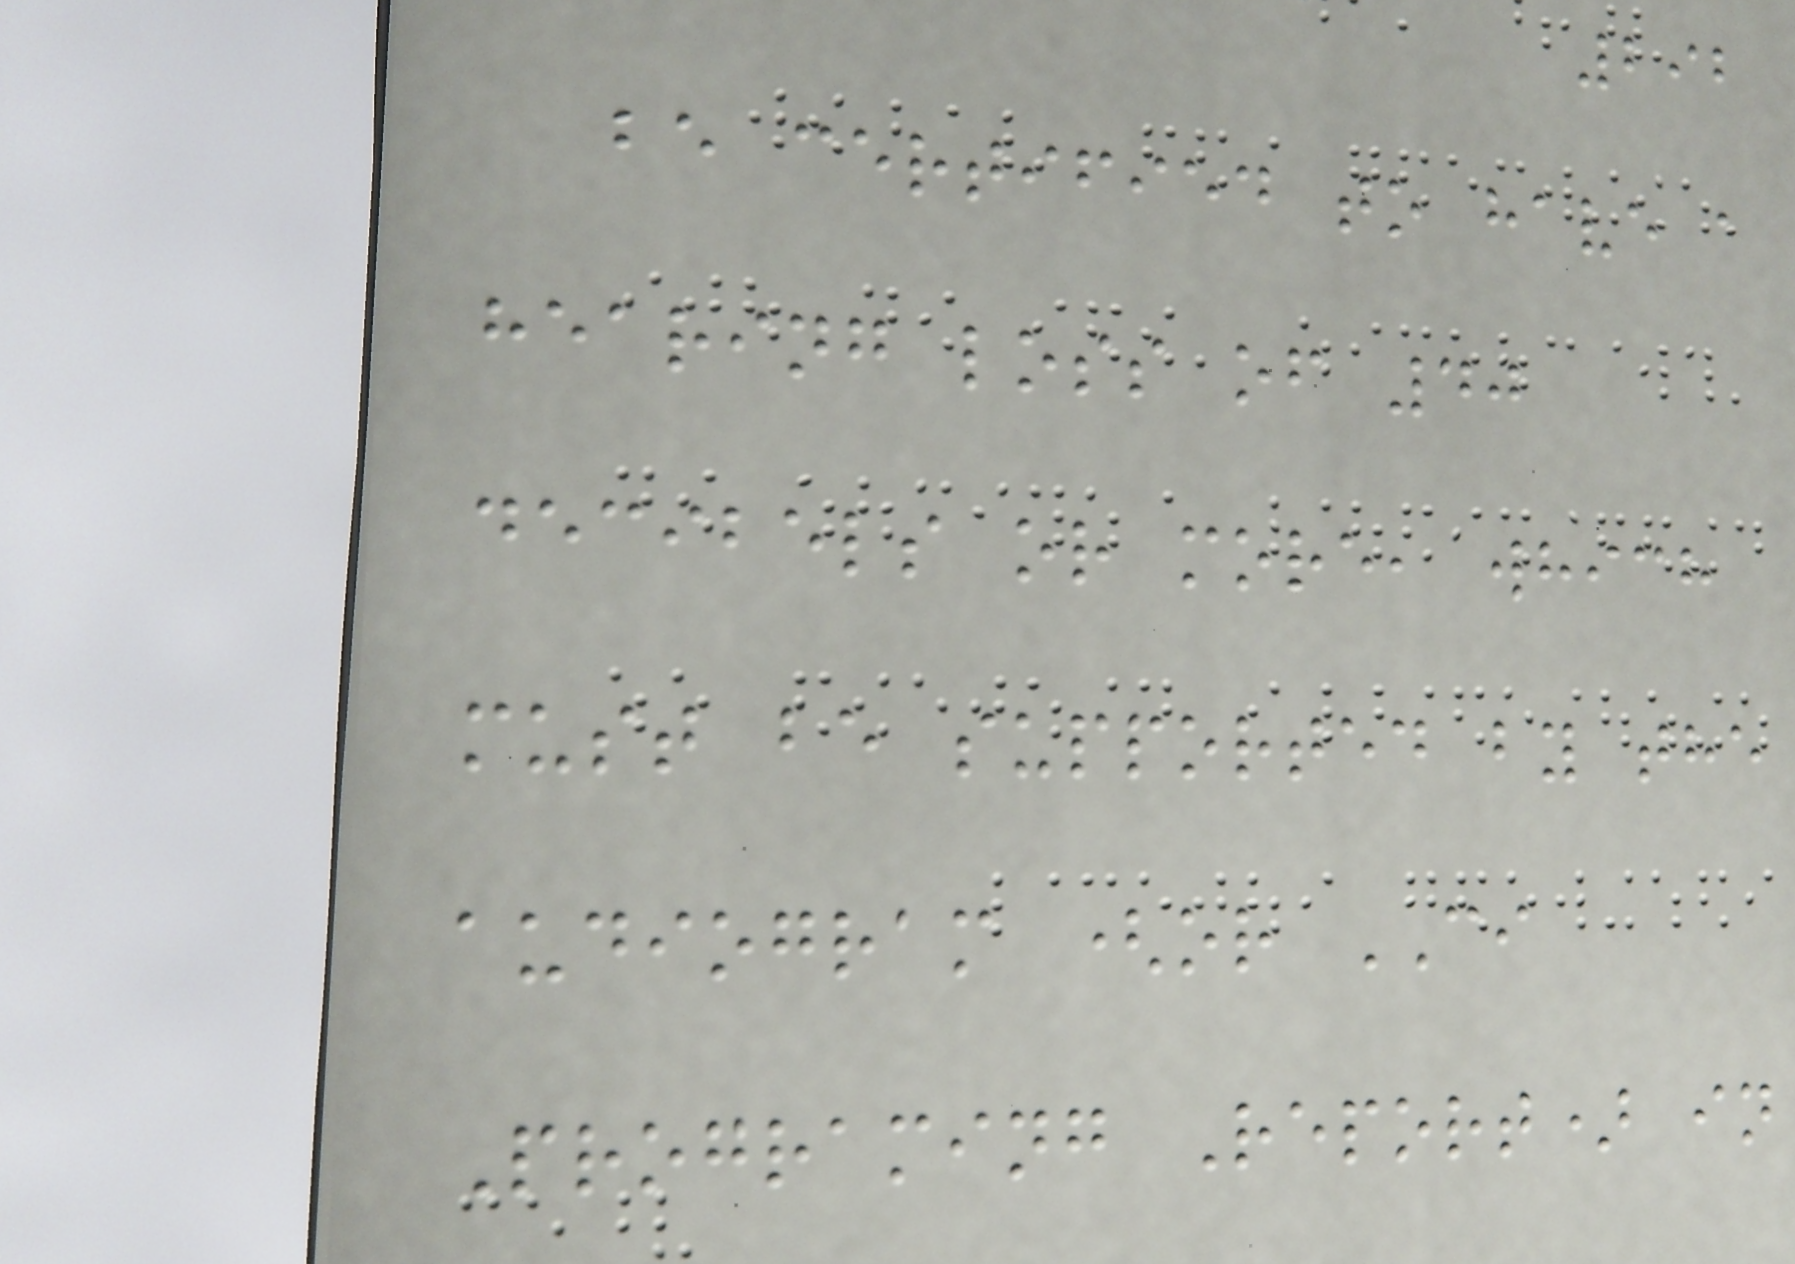292
be certified to have a
hearing loss of 40
decibels or more, which
must be supported by the
audiogram (or CI
Programing Report) in
